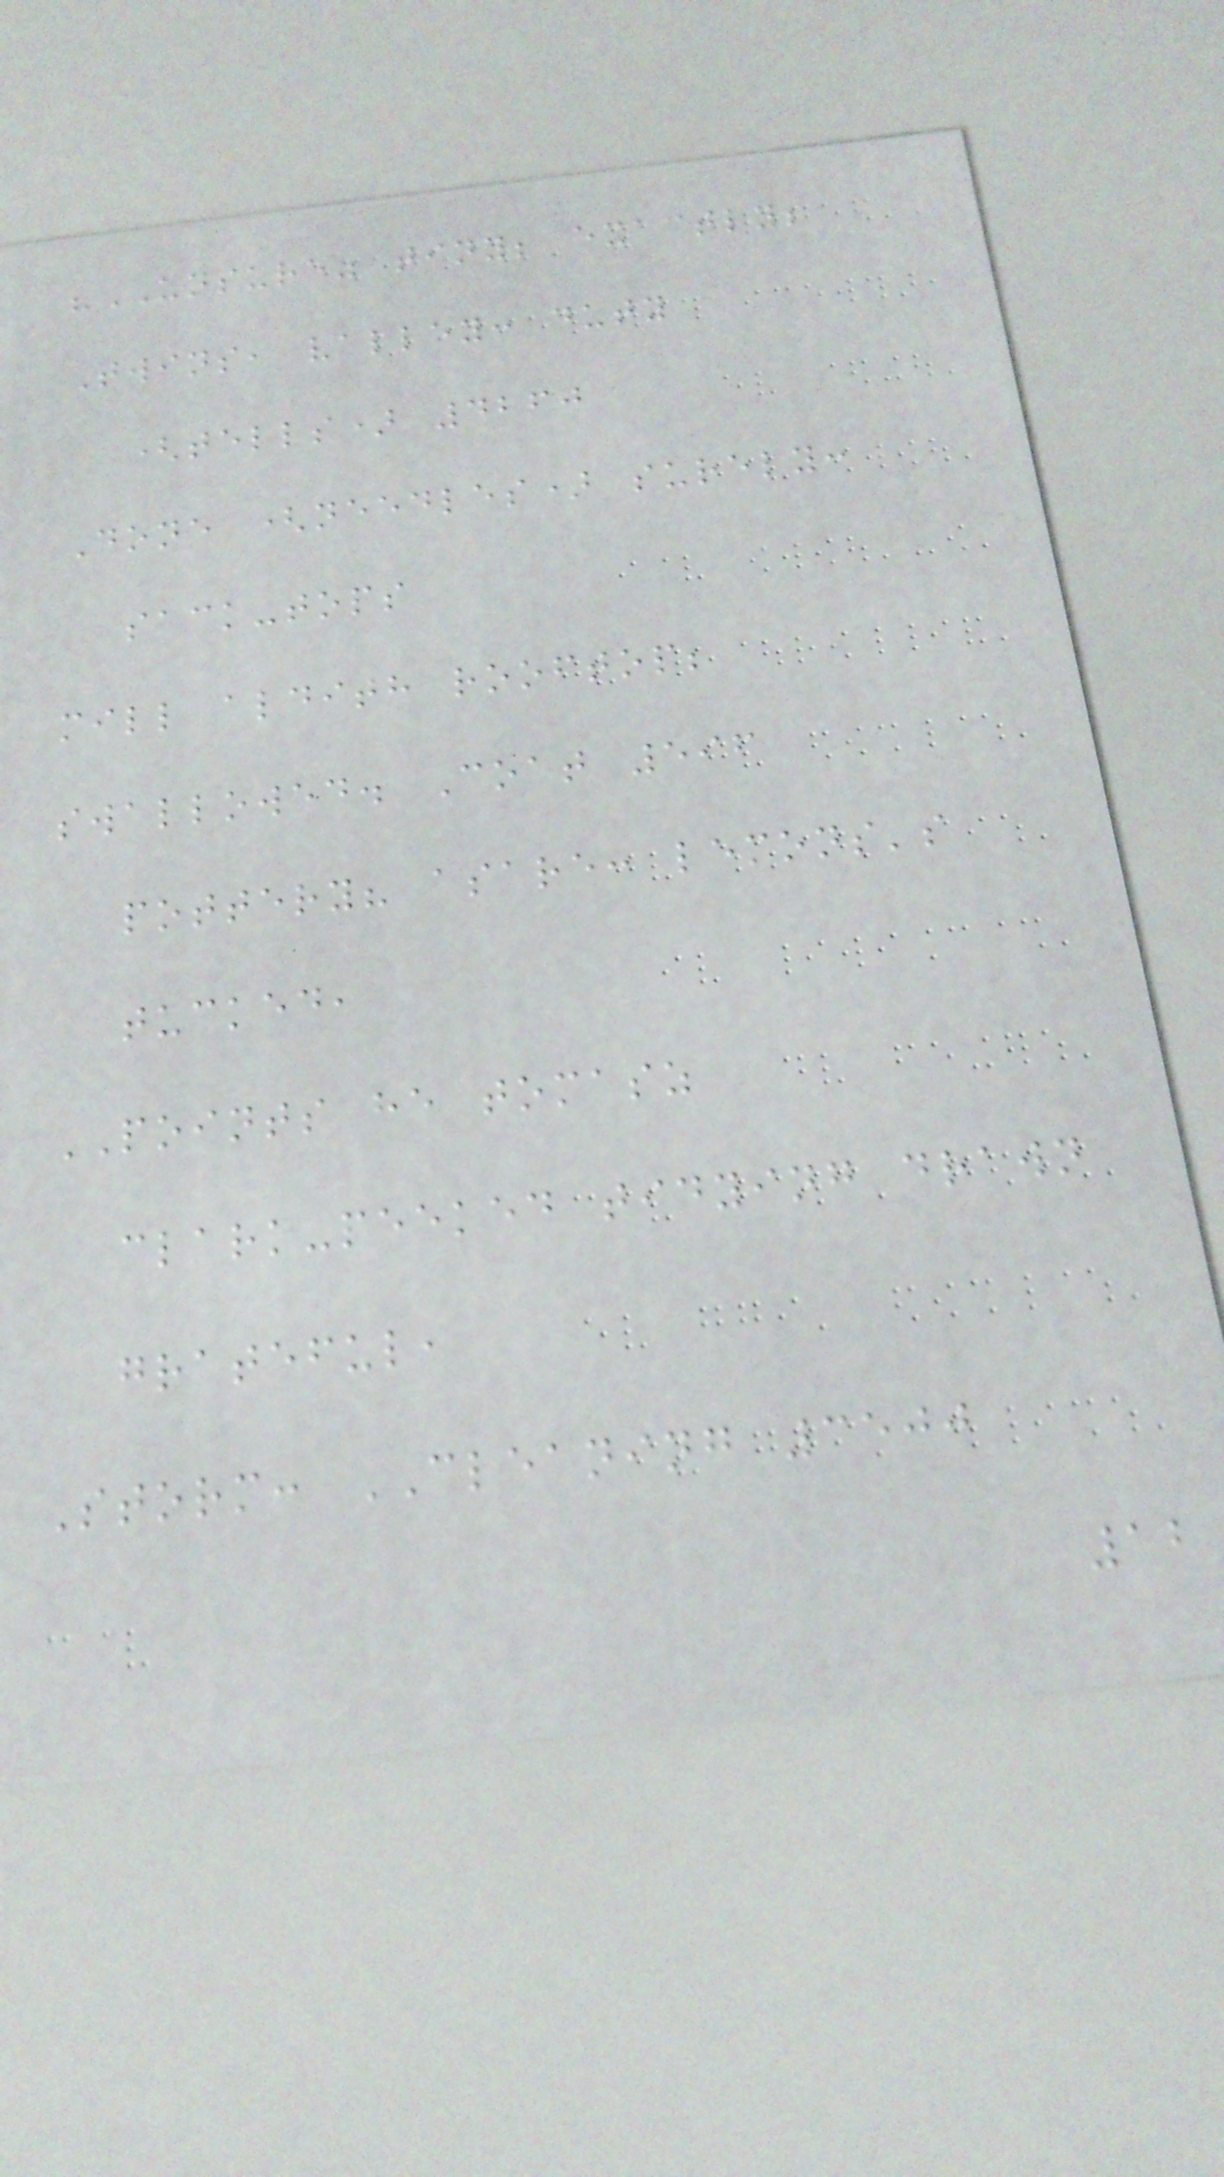"UNSURE" tiny; exactly;
Twins, valley: duty
(tells) 4260
Done (needles) surely:
sack-tops
mill aldith rooftop;
swallowed. Coat 596
pottery? asare: lemons's
tucked,
POINTS he tomasz
clark-peeked tidying drawn
grateful,
Storm: CLEANING 3500
12
